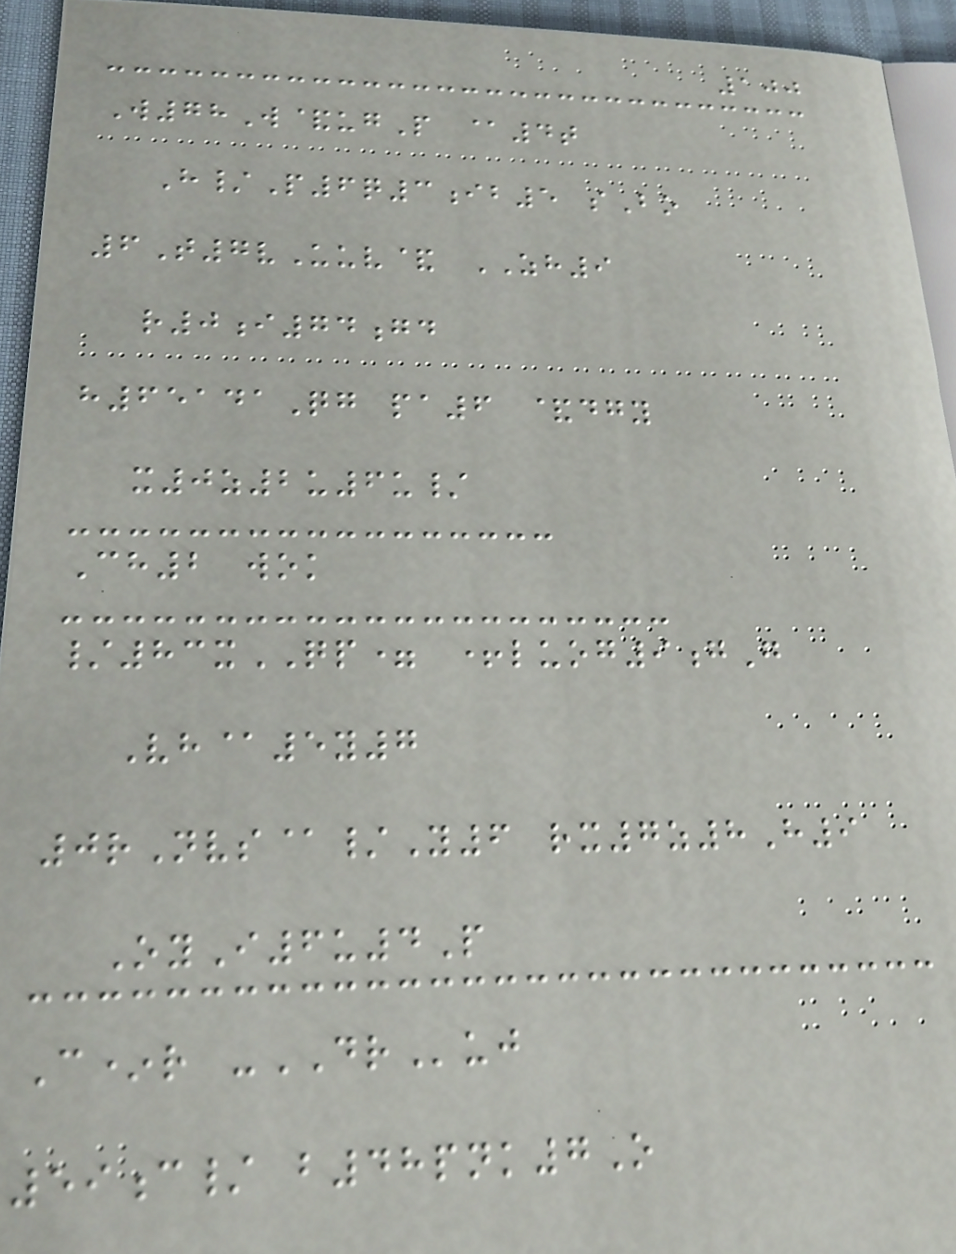100
W78W&ugP @4t
H/P6q3ib5 sBo
6T7vUuv& ZH9
r0i74gd
h65141Qg pa6 &dgy
x0z2u6u/
Ch2 wok
/83xQP= +luog9gG
Vh@5y7
0rNvs@/Y6 rx7z8H9
OyI6u4P
C*r -DRuj
59c/ b48pnk7O
